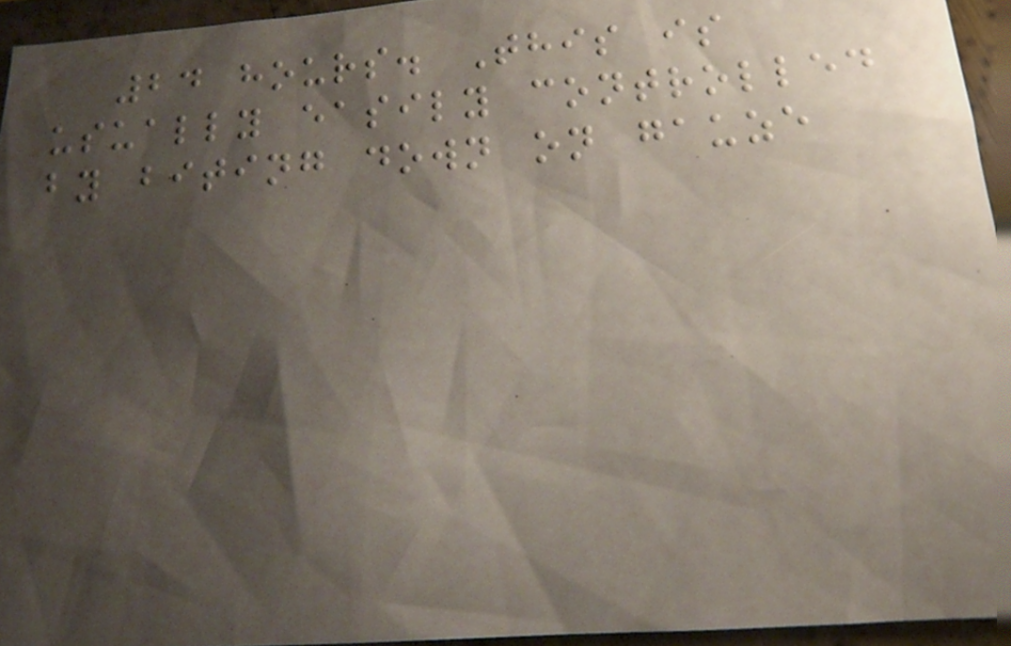24 hours. This is
usually easily controlled
by biting down on gauze
